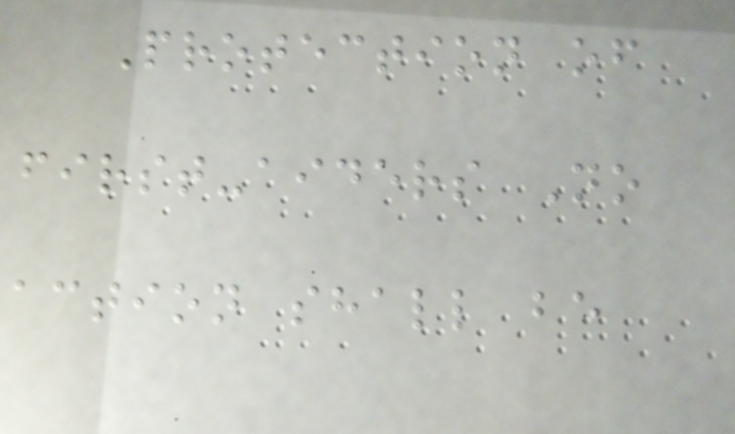Protection of
first-aiders No
action shall be
